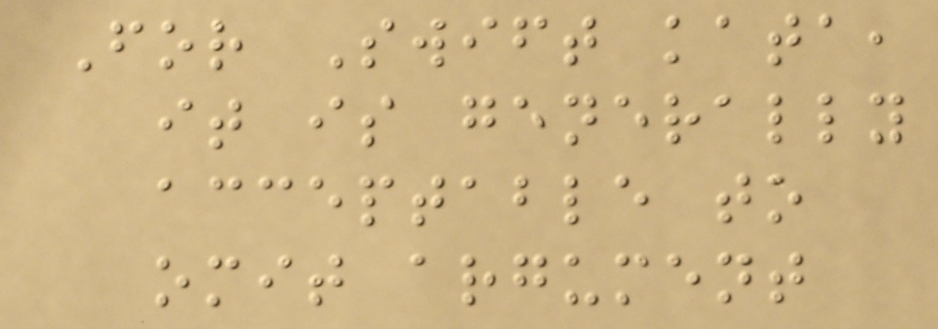For Swift kata,
it is generally
acceptable to
omit argument
